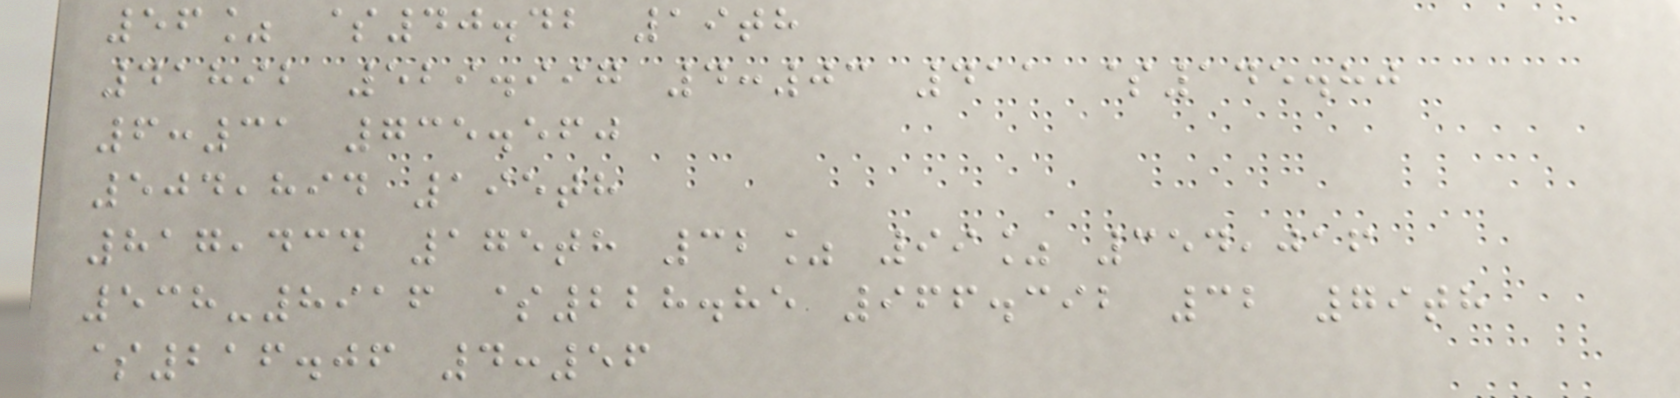56% $40.42 19th
41892 529.997 4:03 411 $145.80
6:31 735.560
504,894 195th
817,434 175th 32% 99% 354,016
538-8916 $228.85 966.392 32 79th
$216.06 4:56
